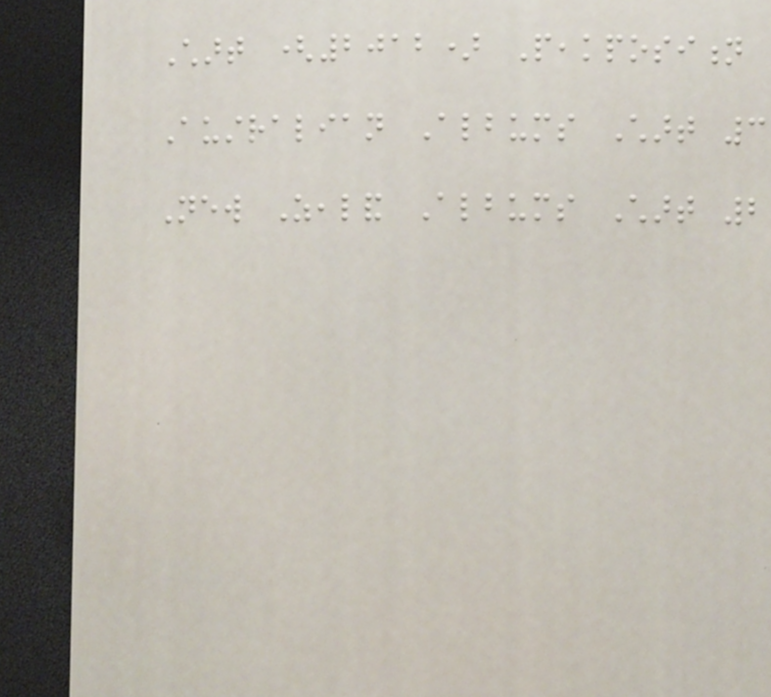Chart (2012) Peakposition
Australian Albums Chart 3
New Zealand Albums Chart 2
